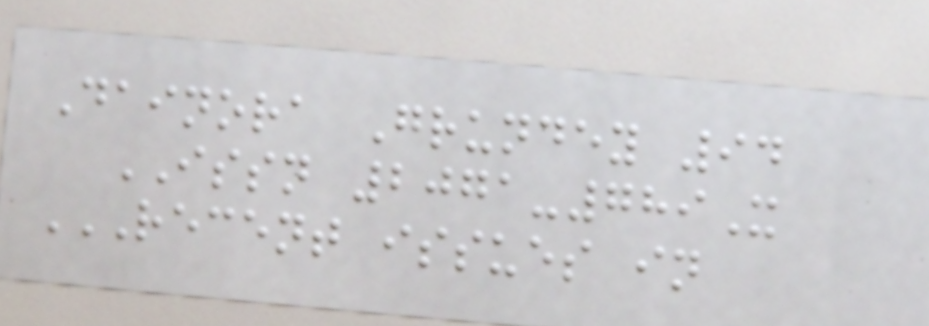Dainora Grundey 94
ISSN 2071-789X
RECENT ISSUES IN
